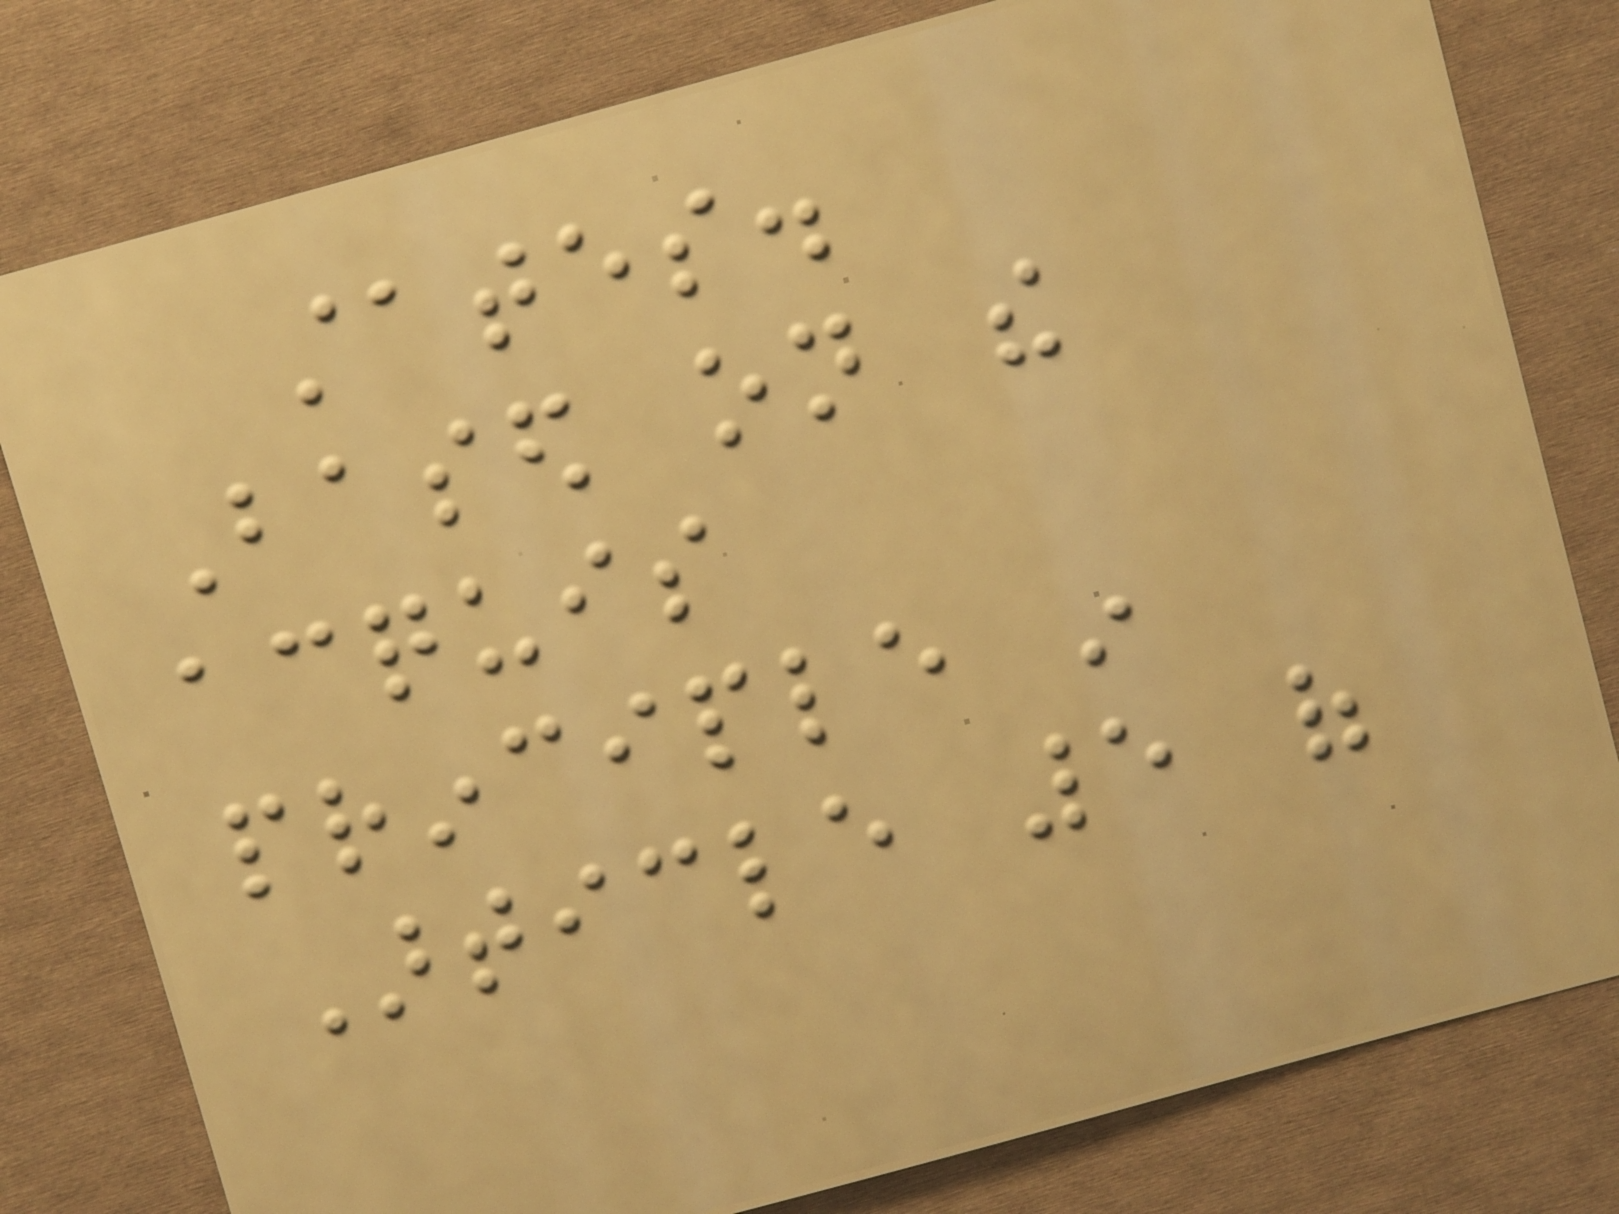states.
Based on the
acquis
principle in
Article 5 of
